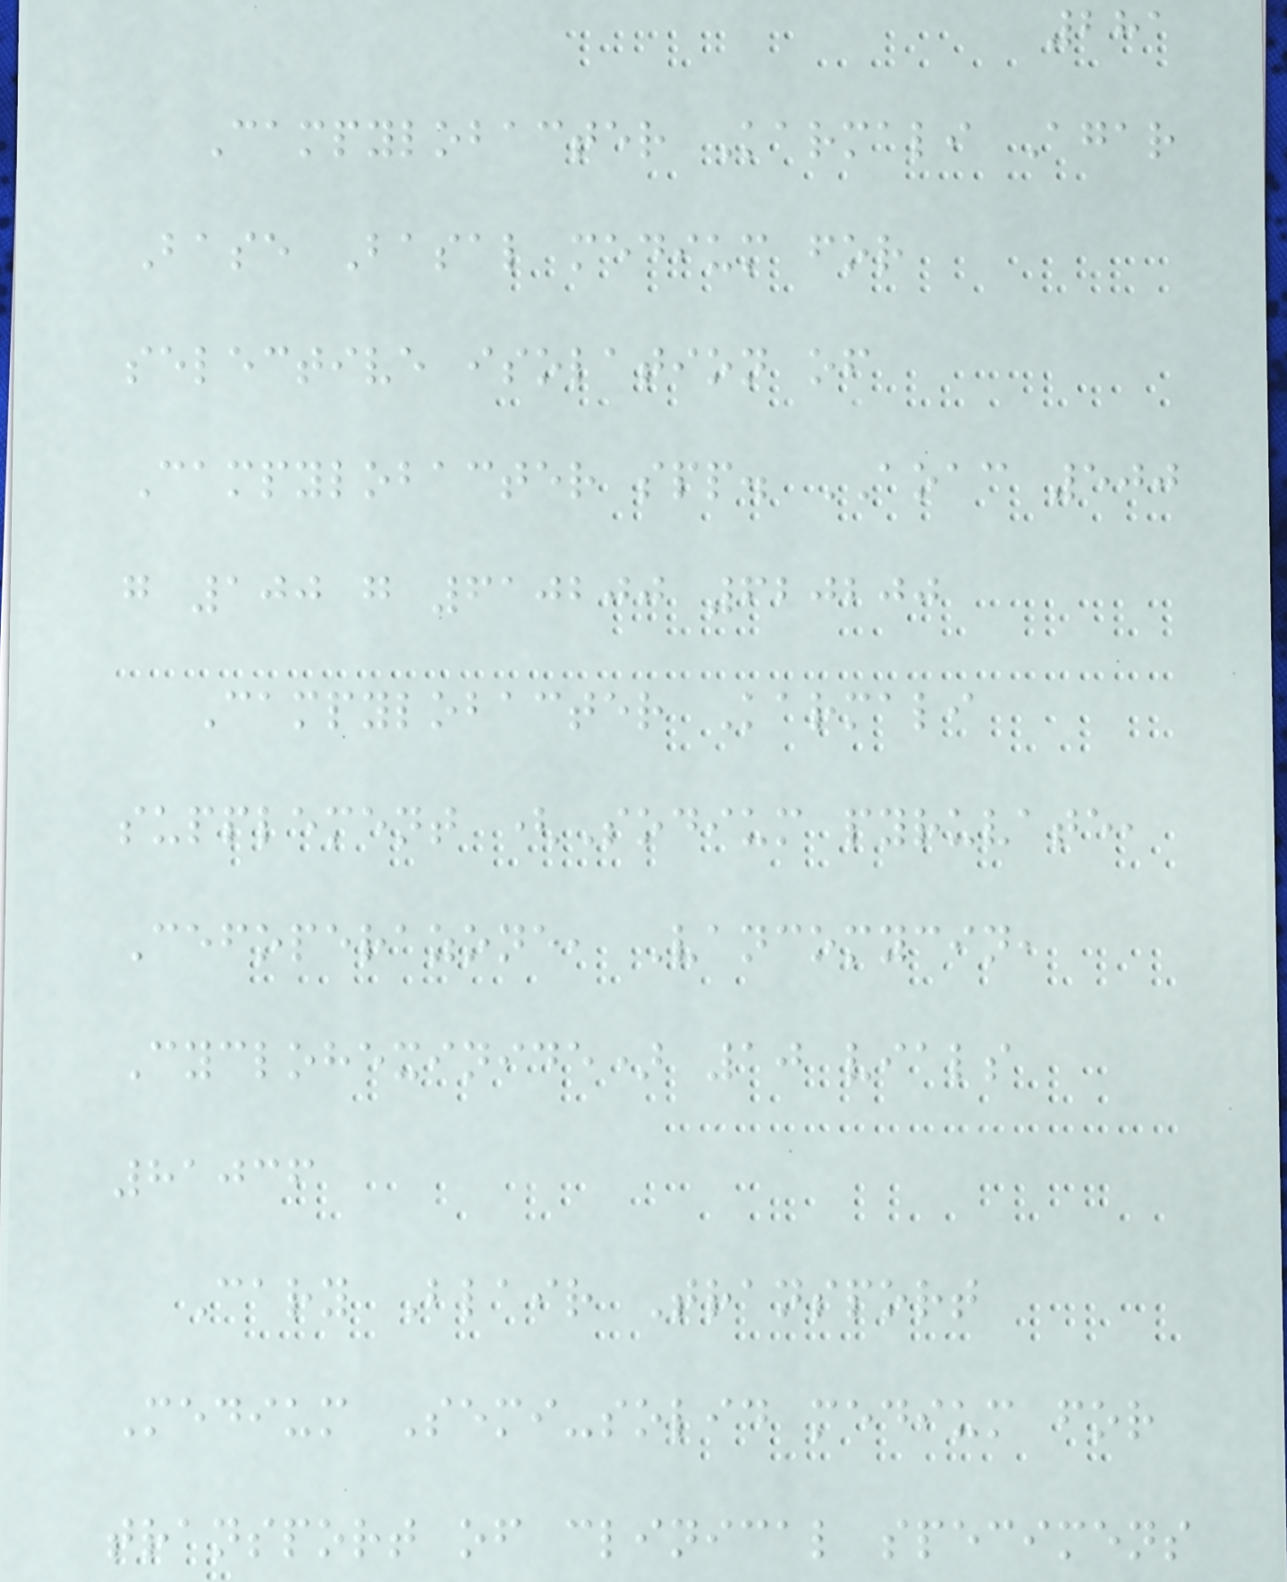281
Campylobacter Karmali Agar
Base Basal medium for
selective isolation of
Campylobacter spp. AOAC 500
g 100 g 610200 620200
Campylobacter Karmali
supplement (Sodium pyruvate,
Cefoperazone, Vancomycin,
Cyclohexinide) 10 vials
81036
Cary Blair Transport
Medium Semi-solid medium for
transport of clinical specimens
